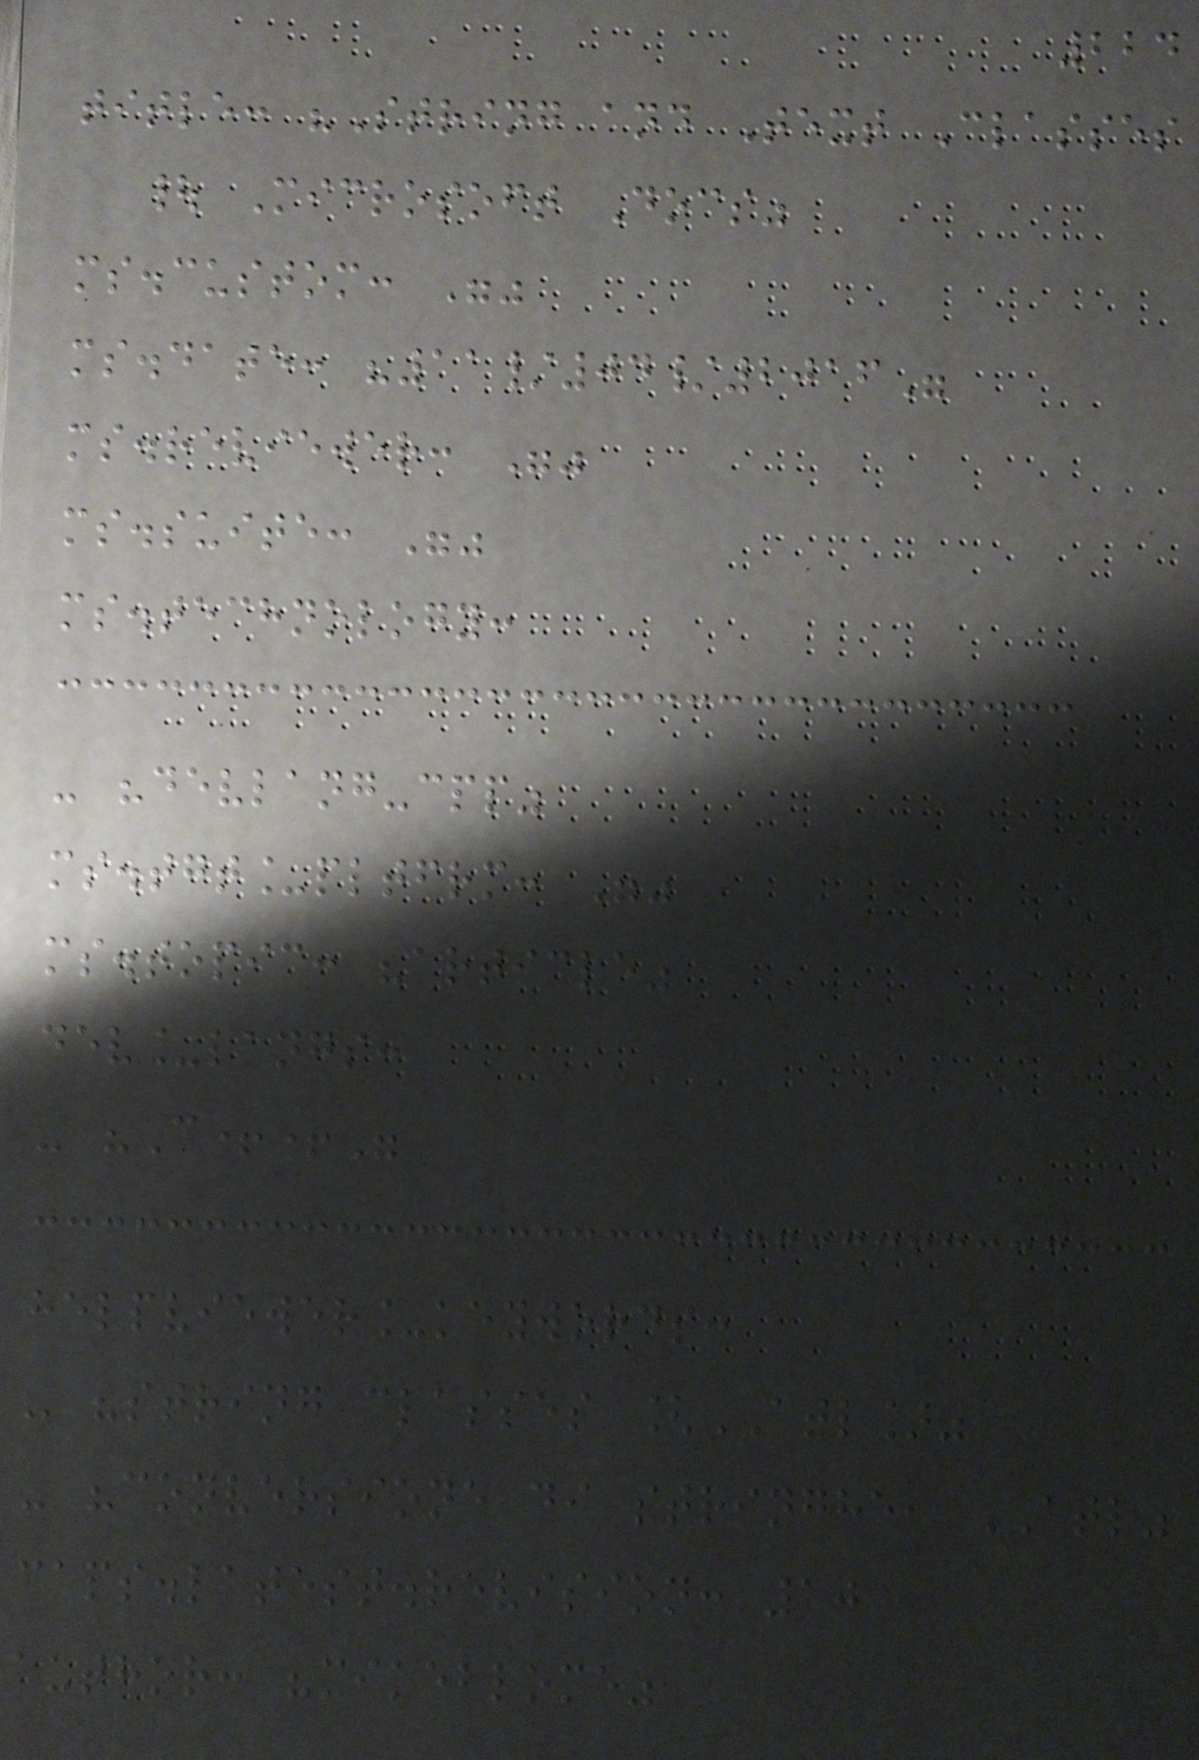224
title: "String and Text Classes
| Microsoft Docs"
ms.custom: ""
ms.date: "11/04/2016"
ms.reviewer: ""
ms.suite: ""
ms.technology:
- "devlang-cpp"
ms.tgt_pltfrm: ""
ms.topic: "article"
dev_langs:
- "C++"
helpviewer_keywords:
- "string classes [ATL]"
- "conversione di stringhe, ATL"
caps.latest.revision: 10
author: "mikeblome"
